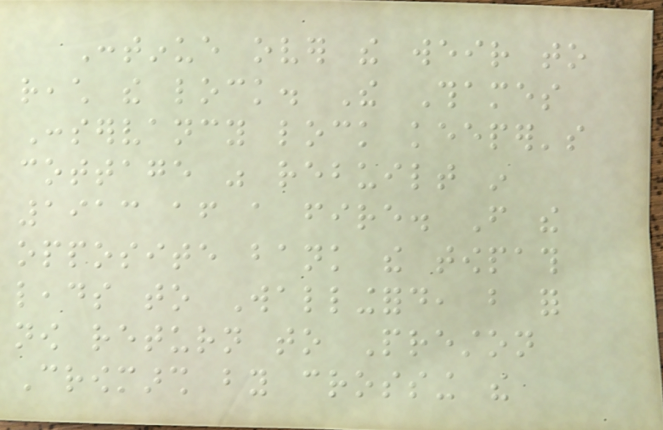Continue over the weir to
reach the lock. The Thames
Conservancy lock keeper's
cottage was rebuilt in
1913 after a fire. From the
opposite bank the towpath
leads to Wallingford, but for
now return to Preston
Crowmarsh by crossing the
